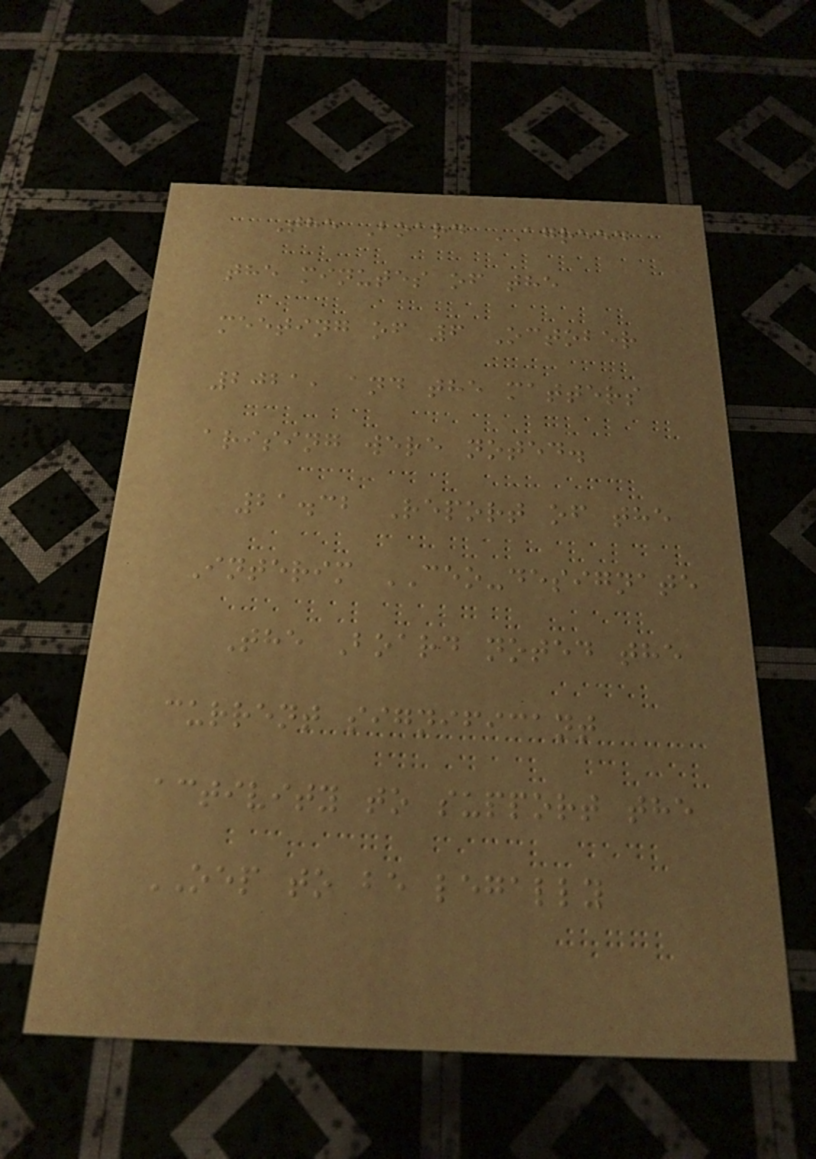The Board AGREED
the minutes of the
meeting of 6 October
2021, and the matters
arising were noted.
21.32 Report of the
Interim CEO-designate
The Board noted the
current significant
activity to support the
OEP to be legally
